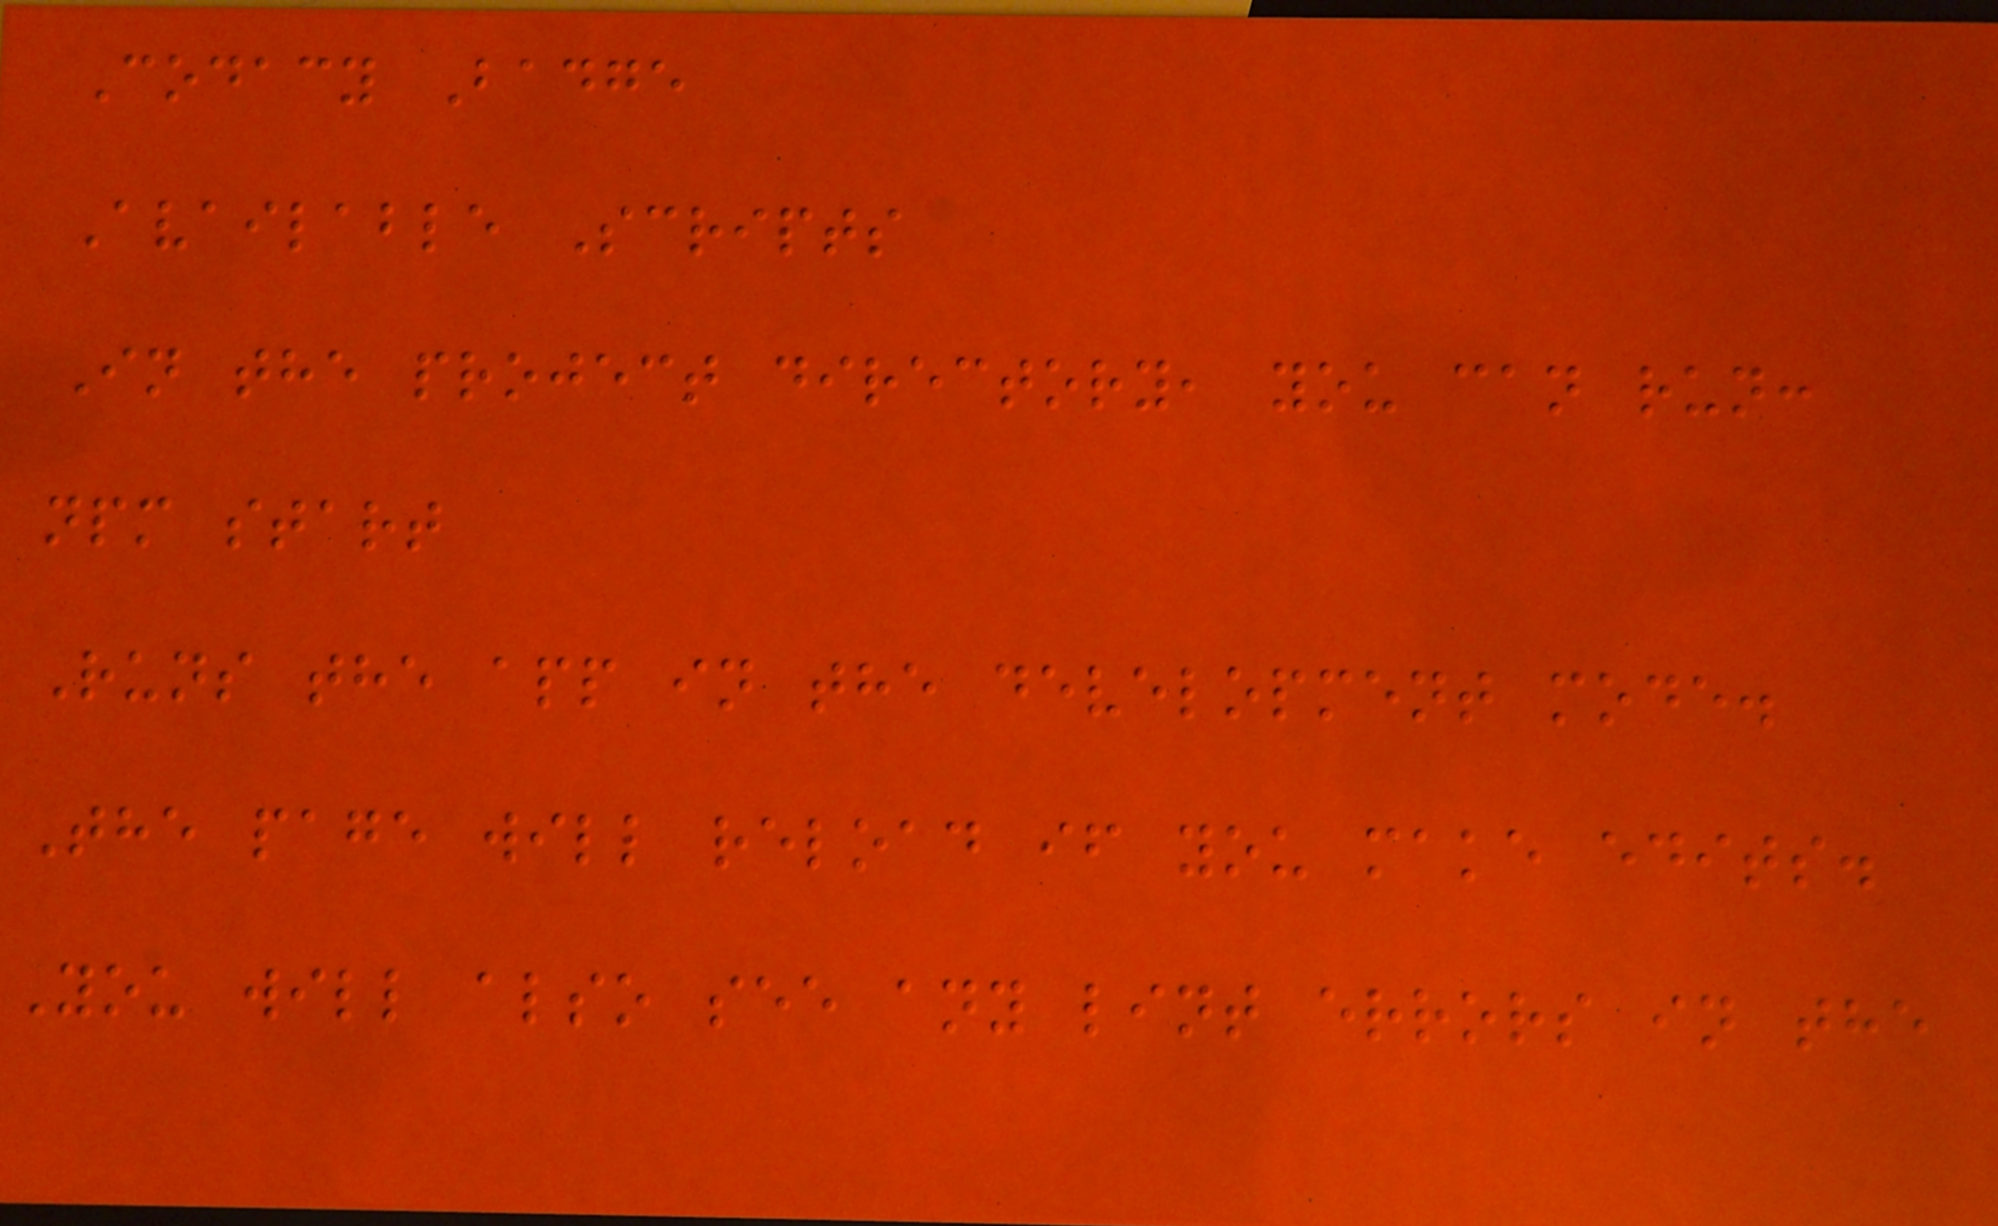Codacy Badge
Available Scripts
In the project directory, you can run:
npm start
Runs the app in the development mode.
The page will reload if you make edits.
You will also see any lint errors in the
